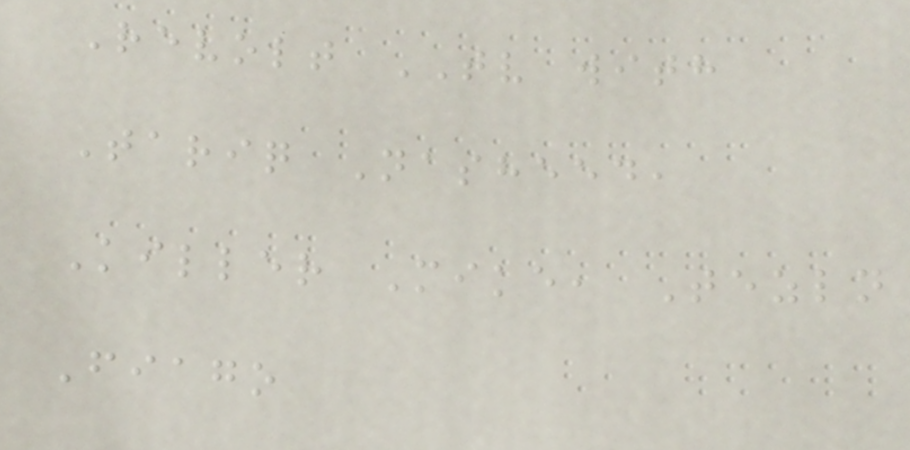Revolt TV with
Tariq Nasheed,
Killer Mike, Tezln
Fiago
